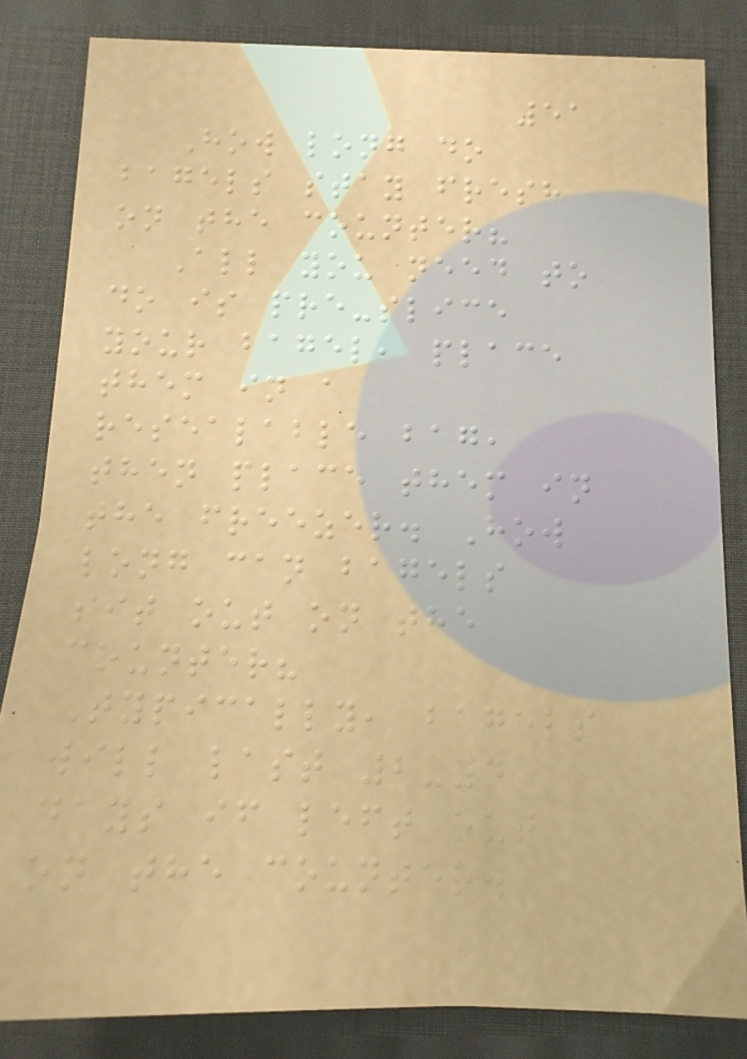51
How long do
bagels stay fresh
on the counter?
All you need to
do is pre-slice
your bagel, place
them in a
resealable bag,
then place them in
the freezer. How
long can bagels
sit out on the
counter?
Typically, bagels
will last 2-4
days if left out
on the counter.
